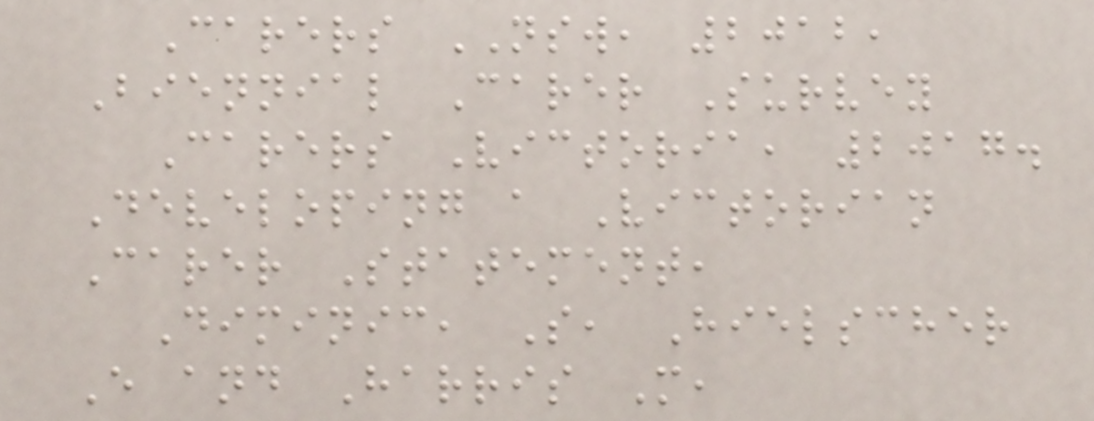Carers NSW, 2012,
Biennial Carer Survey
Carers Victoria, 2017.
Developing a Victorian
Carer Statement,
Diminic, S, Hielscher
E and Harris M,
